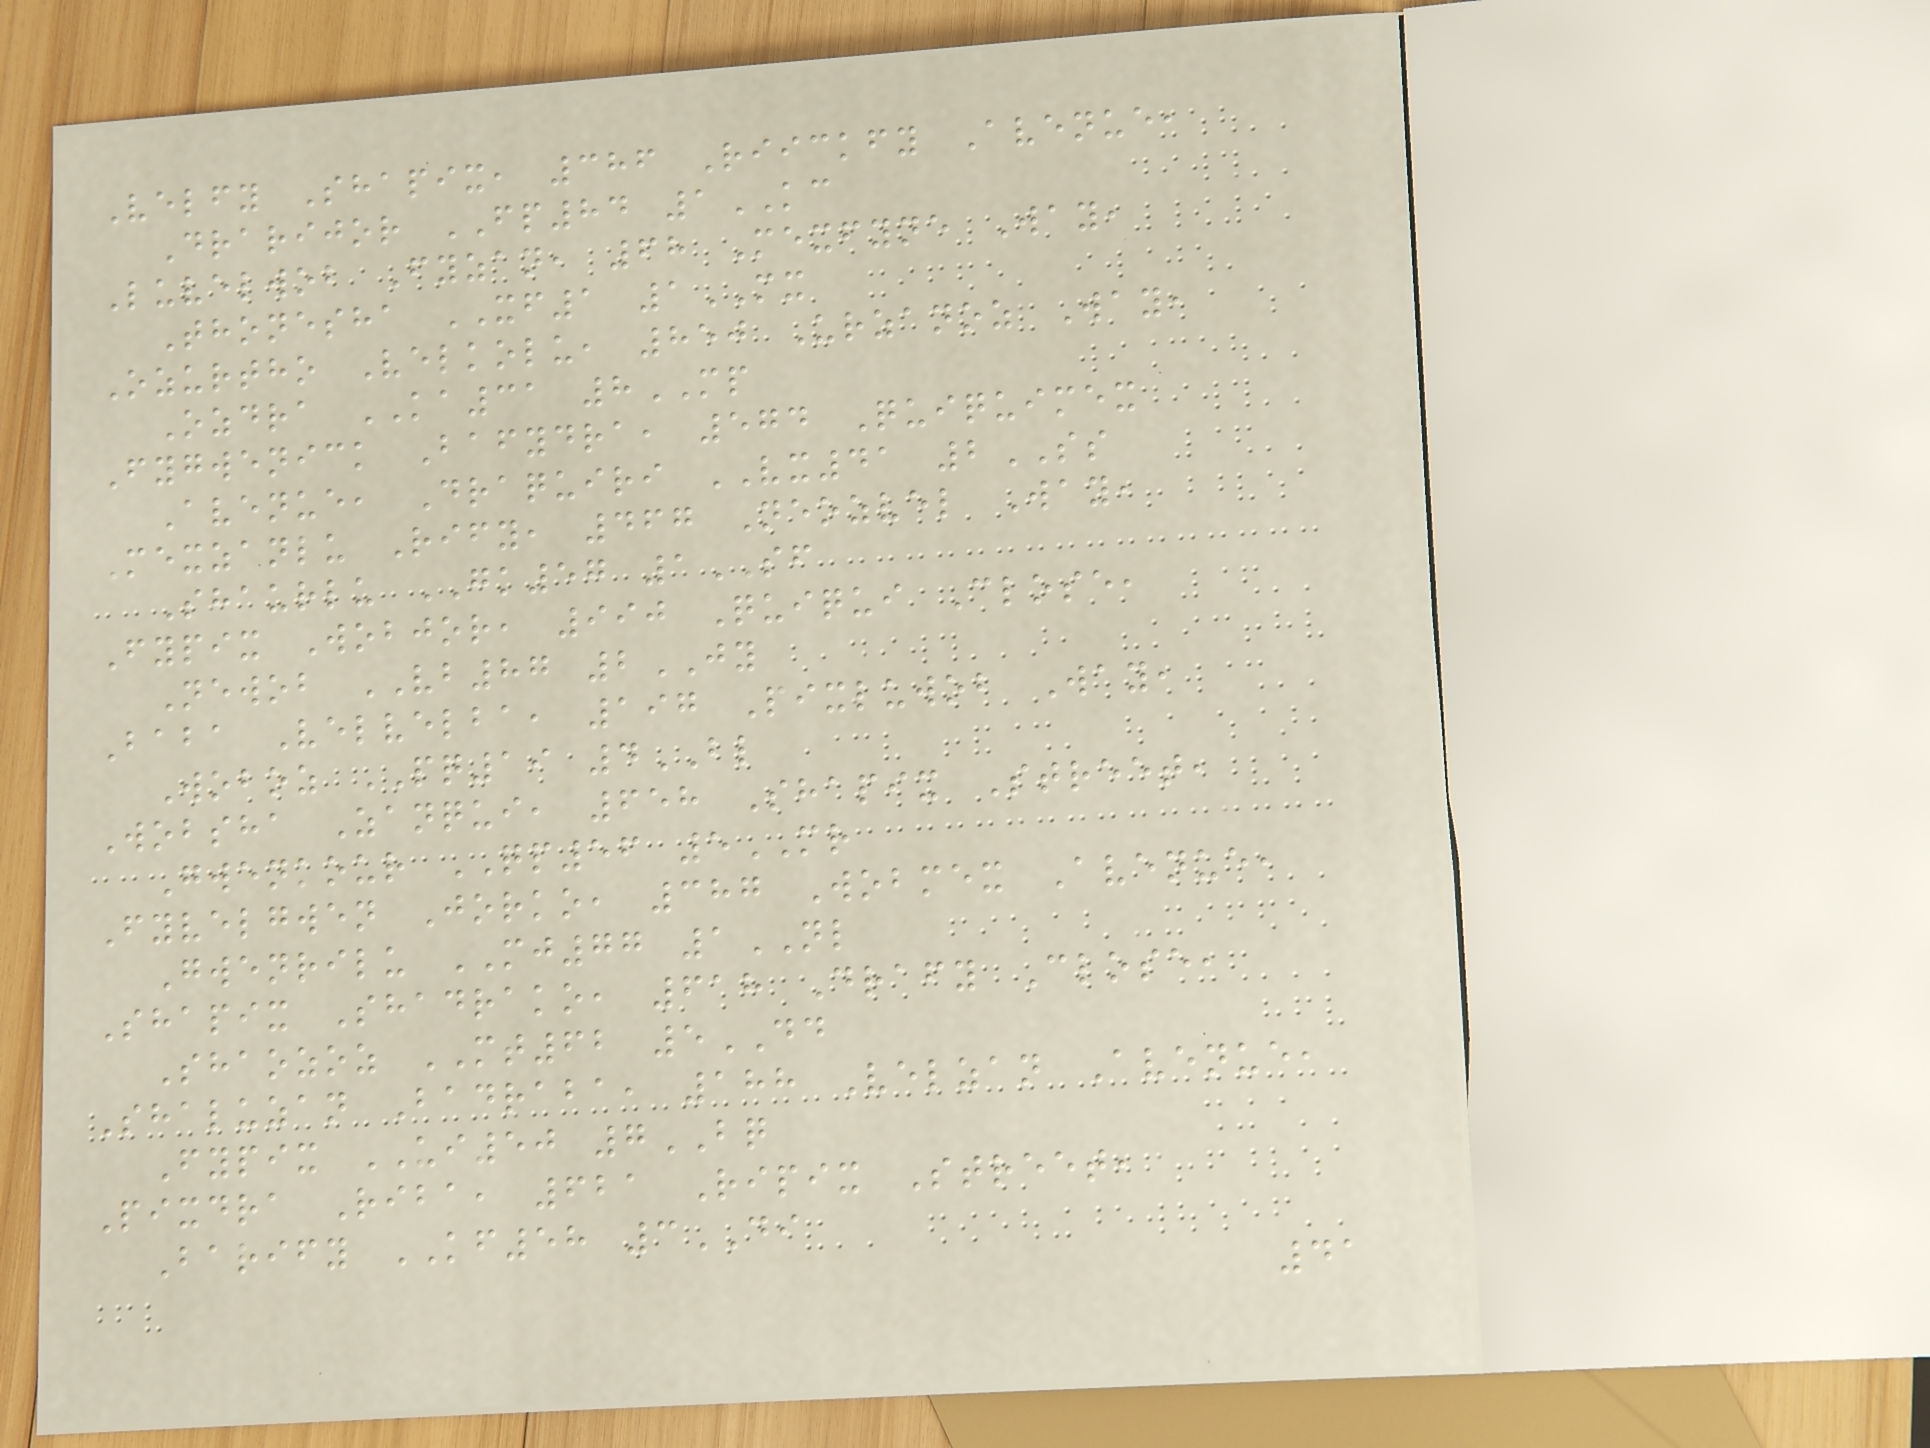Velfy Shapix, 386 Riickfy Avenue,
Drarijor FP84 1KC
Luvelwob Fyzan, 68 Mexfyne Way,
Thonesha XF1 1MX
Ozurtho Velkolu, 850 Urzanoz Way,
Ozdra KA31 8MP
Fygwenick Bafydra, 574 Quiquimex
Avenue, Draquiri VX41 2SS
Mexzanlu Rify, 467 Neozvel Way,
Shaurlu GK57 1SF
Fypix Wobjor, 990 Quiqui Close,
Newob VB87 2JY
Baba Velvelba, 197 Pixluwob Way,
Woboz PQ19 4BL
Wobsha Zanqui, 658 Shapix Street,
Gwenkour QP56 5MR
Fyvelgwen Jorko, 387 Wobmex Avenue,
Gwenrilu MJ77 1NL
Shapix Shadrako, 618 Drafy Close,
Shaozoz MT62 5DD
Shaluzan Badraba, 188 Velzan Avenue,
Fypix UI50 7BQ
Pixdra Riba, 621 Ripix Street,
Barify KF58 3DI
41
